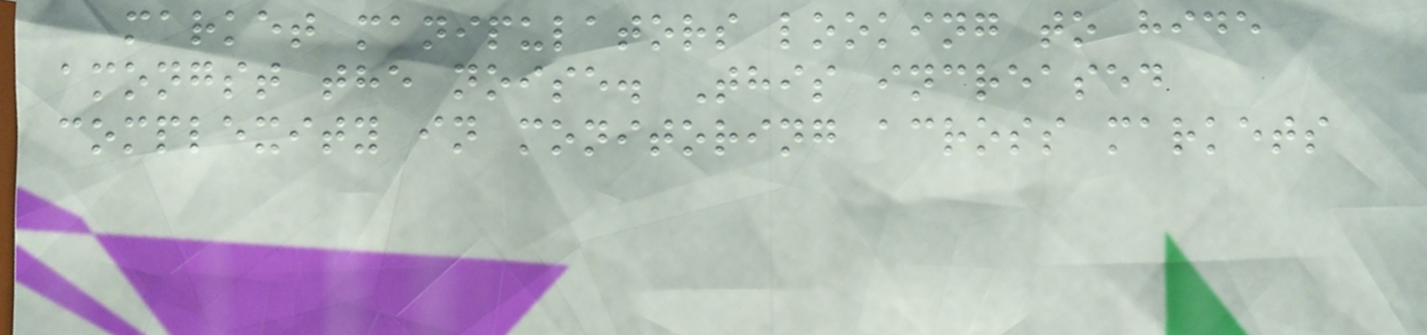market manipulators looking to hide
amongst the noise. This increased
complexity in monitoring across markets
